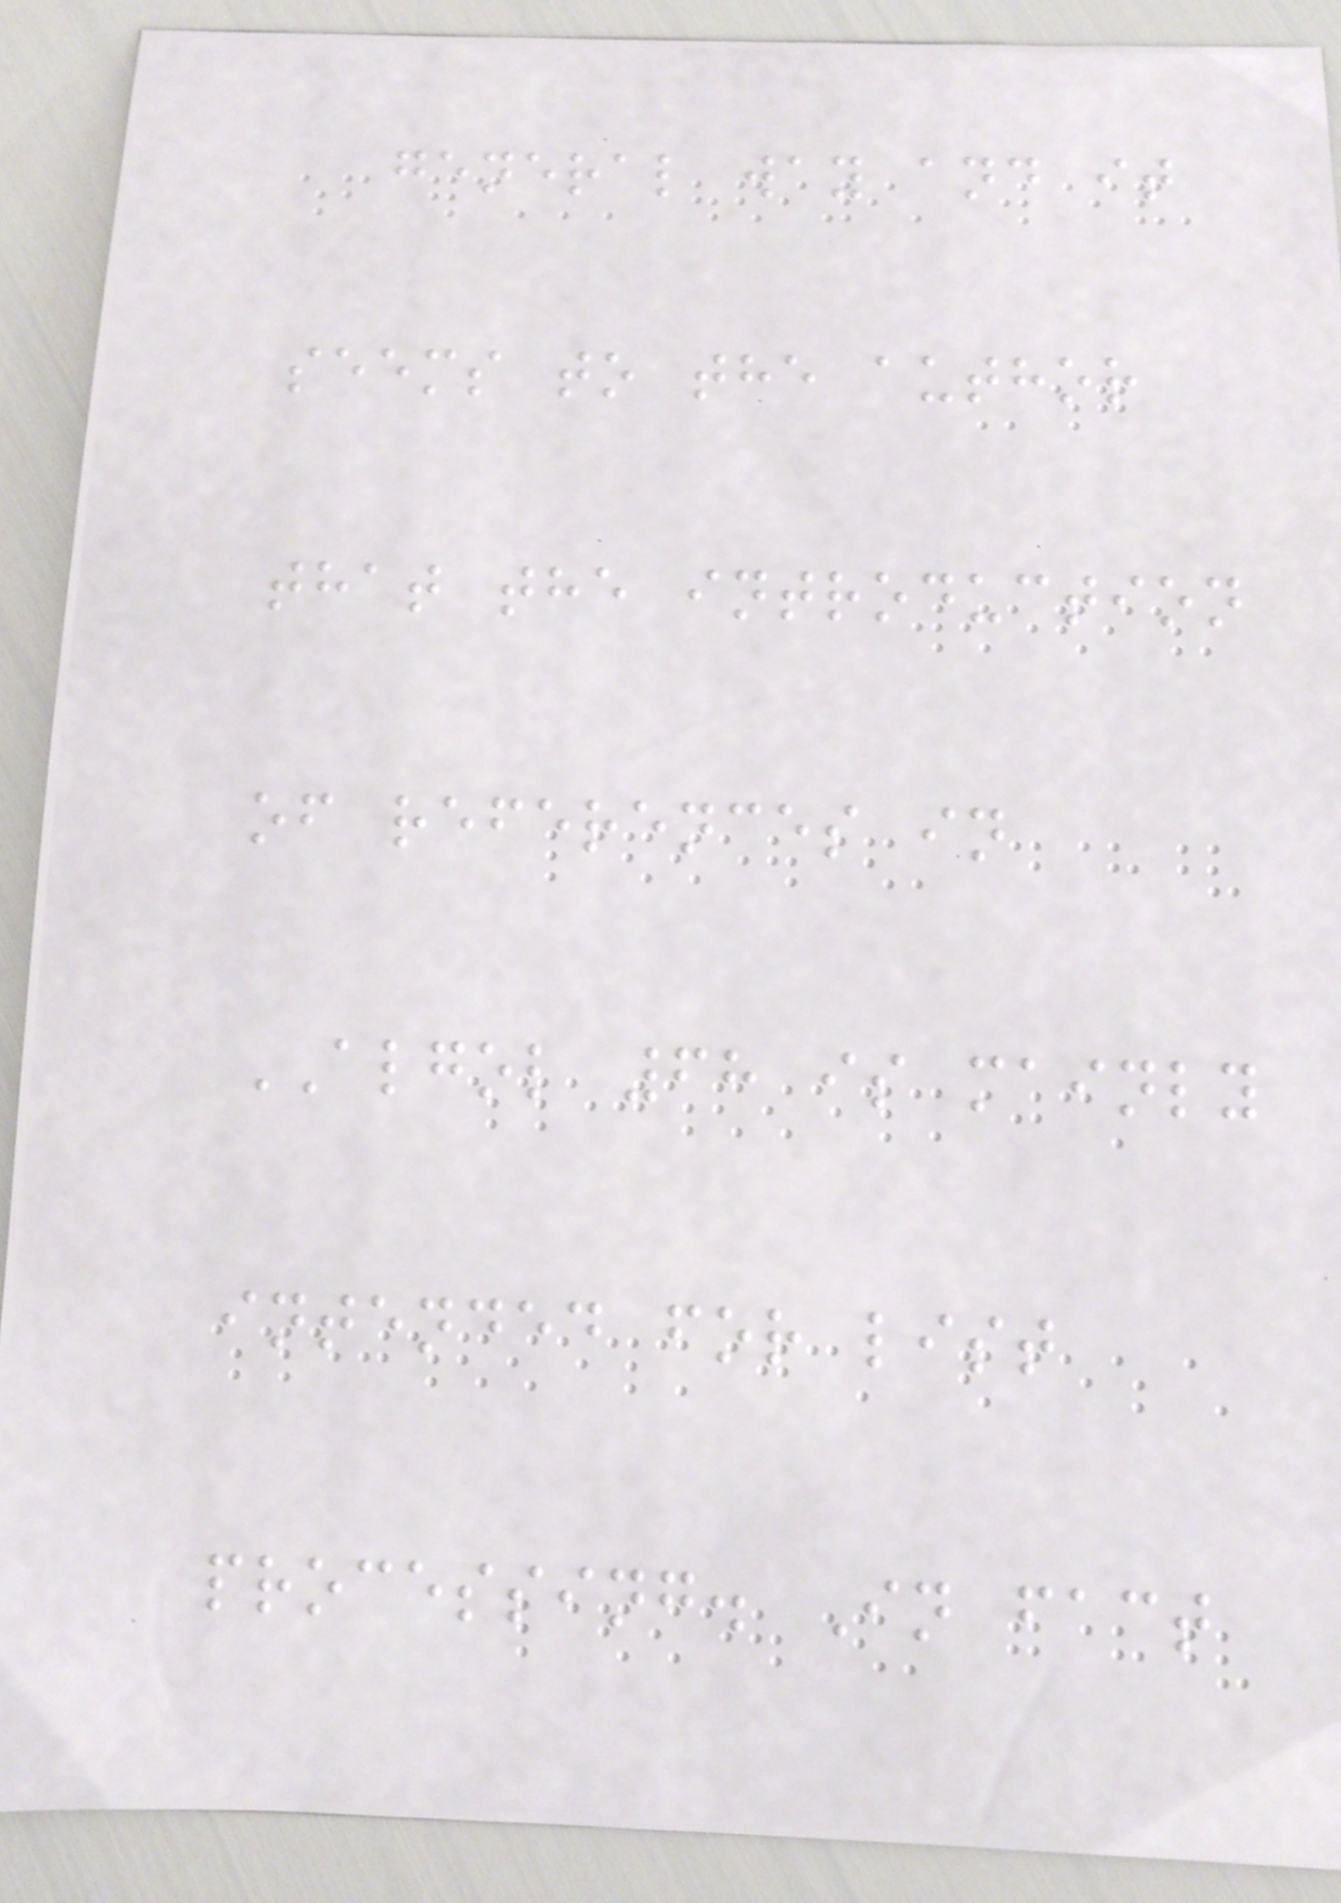general way and it
seems to the author
that the introduction
of references in
ALGOL 68 is mainly
intended for list
processing. In fact
